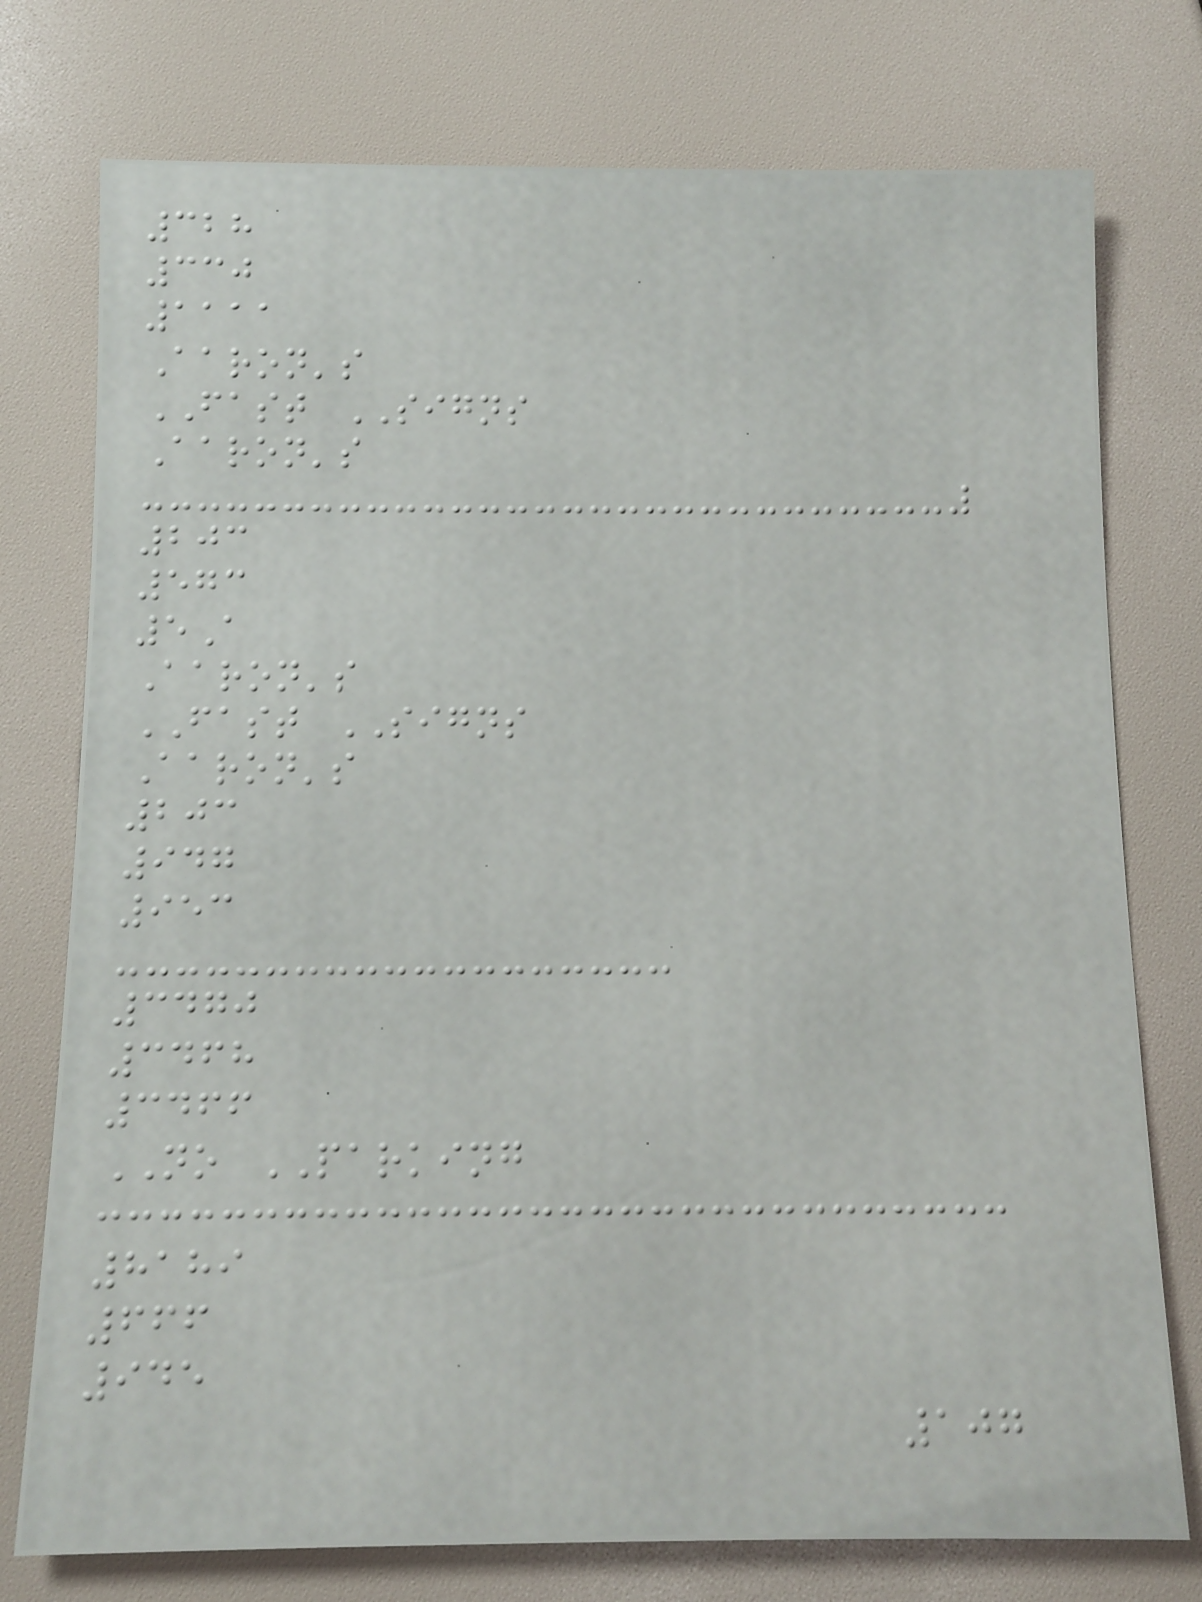328
330
1111
Aaron's
FAST SIGNS
Aaron's
203
573
5A
Aaron's
FAST SIGNS
Aaron's
203
947
953
3470
3468
3466
NO PARKING
8189
666
945
107
